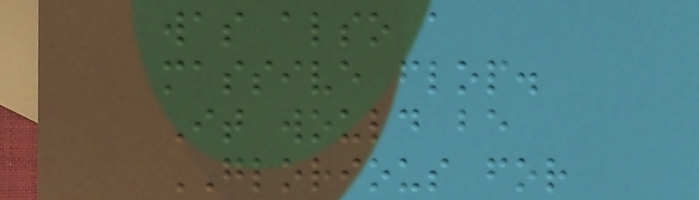was also a
massive flop.
It would be
GLORIOUS for
